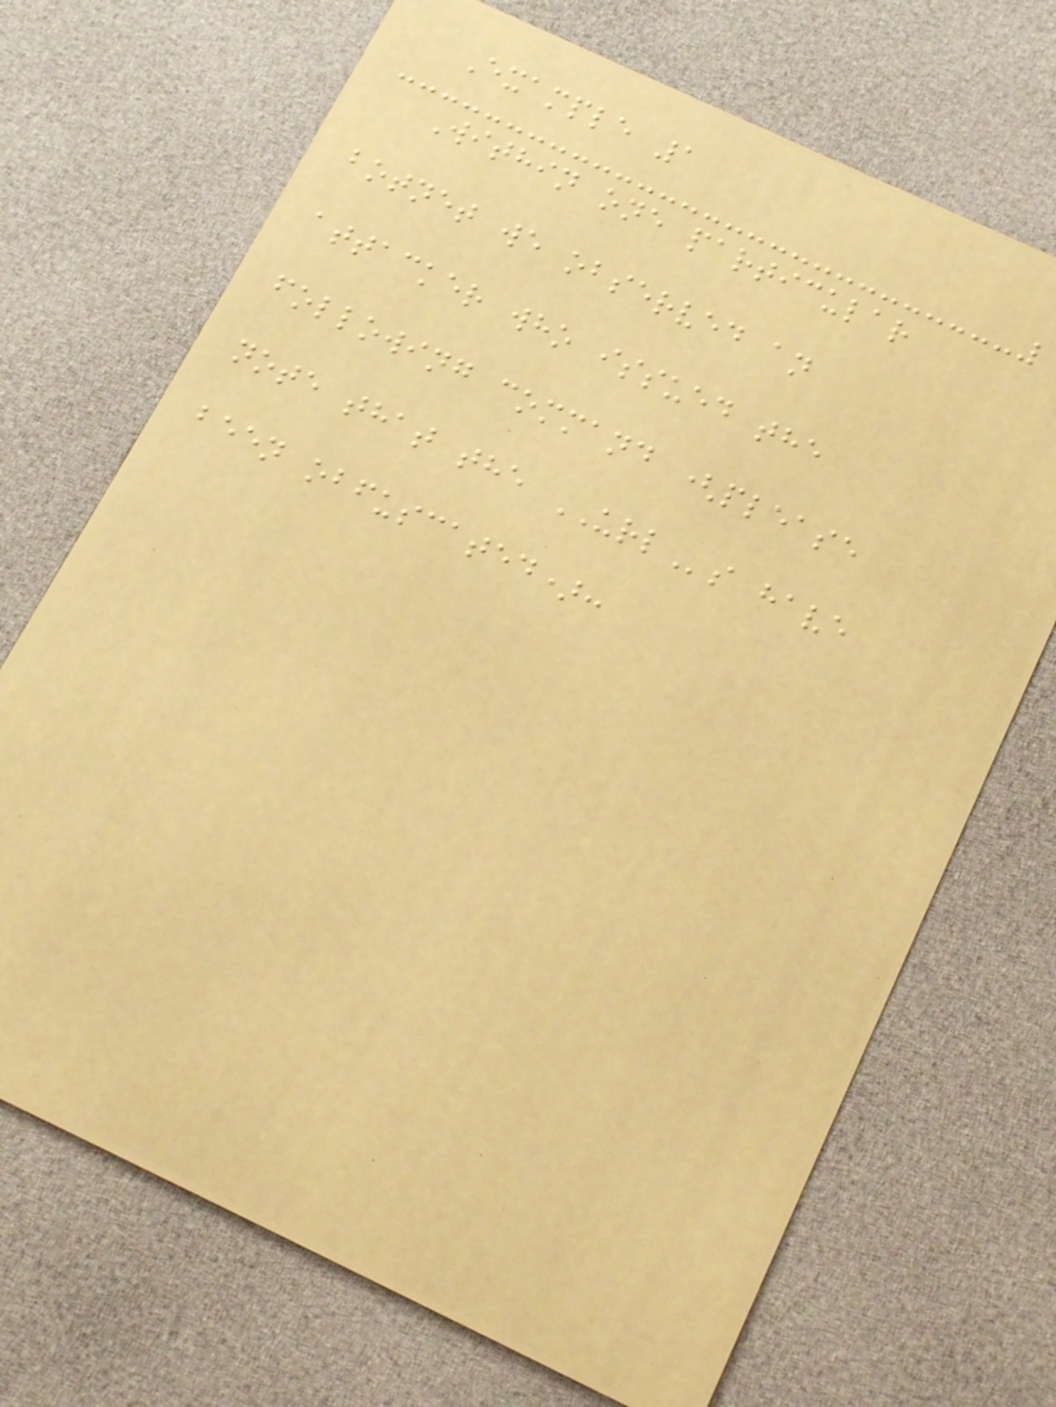Example 1
Within one particular
botnet we observed an
attacker who issued the
following command (please
note that the URLs have
been obfuscated):
